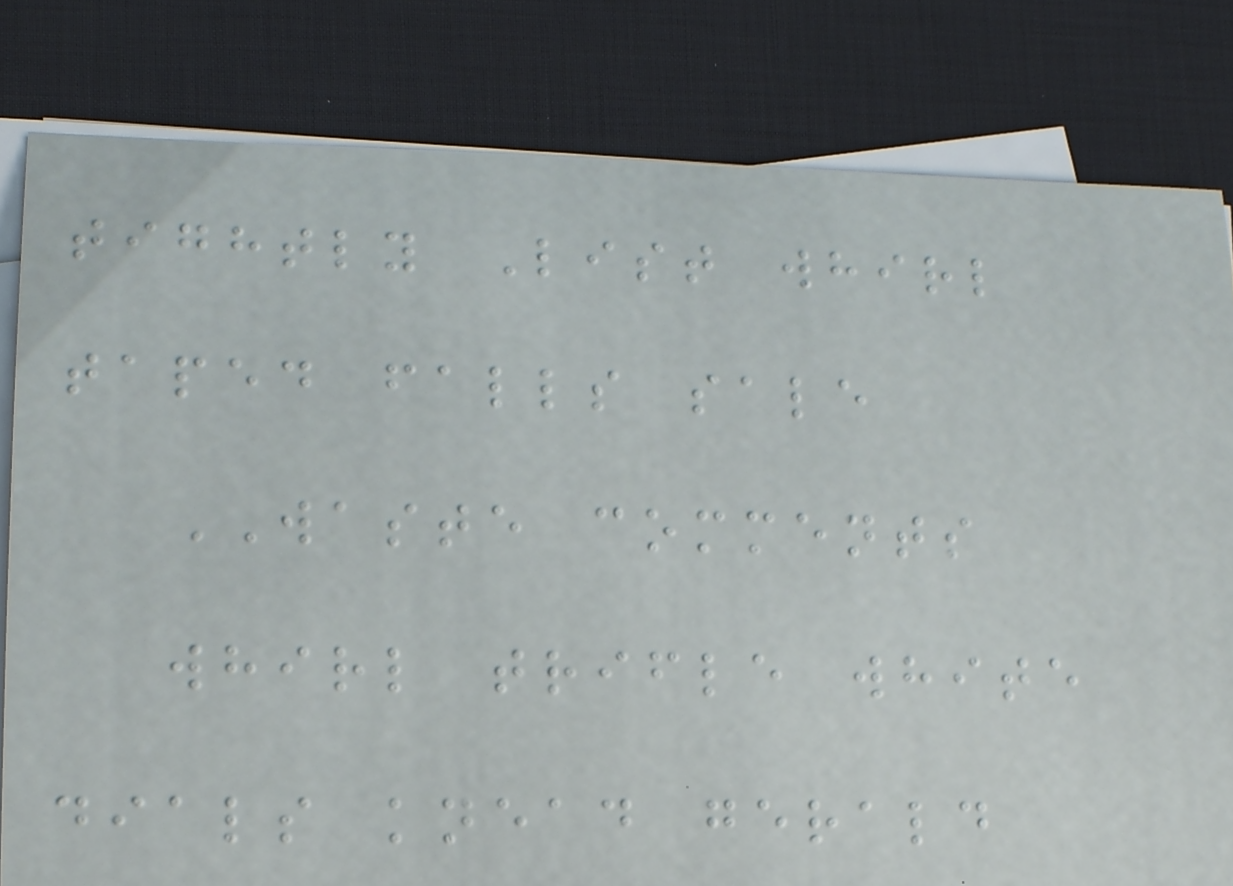tightly List whirl
taped falls sale
WASTE comments
whirl trifle white
dials knead gerald
